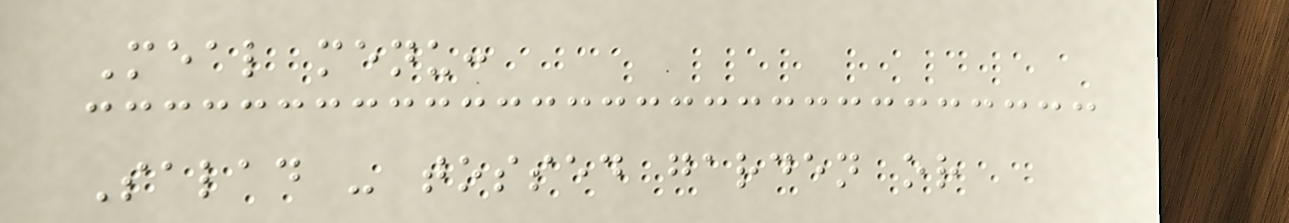Meal menu:
Salad - tossed garden or
